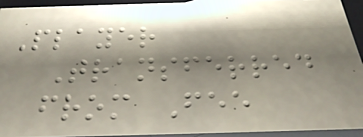Player
Transferred
from Fee
